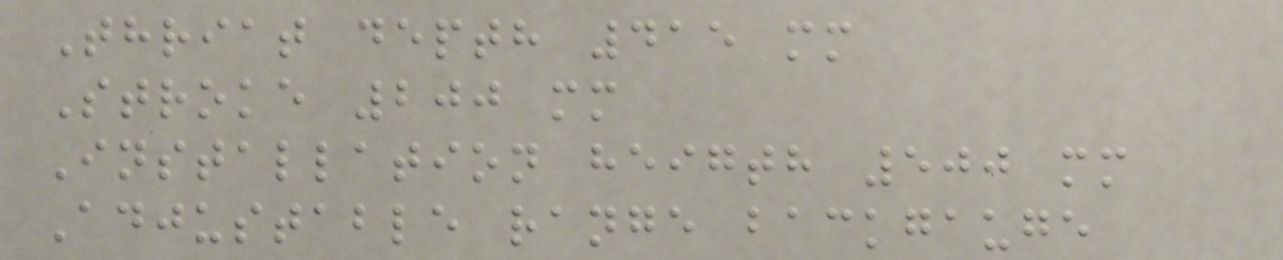Thriat depth 415 mm
Stroke 200 mm
Installation heigth 500 mm
Adjustable range backgauge
